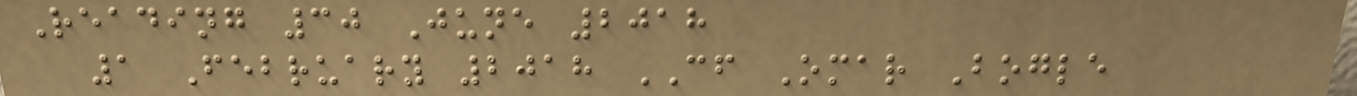Reading 30 June 2018
1 February 2018 CF Omar Bogle
